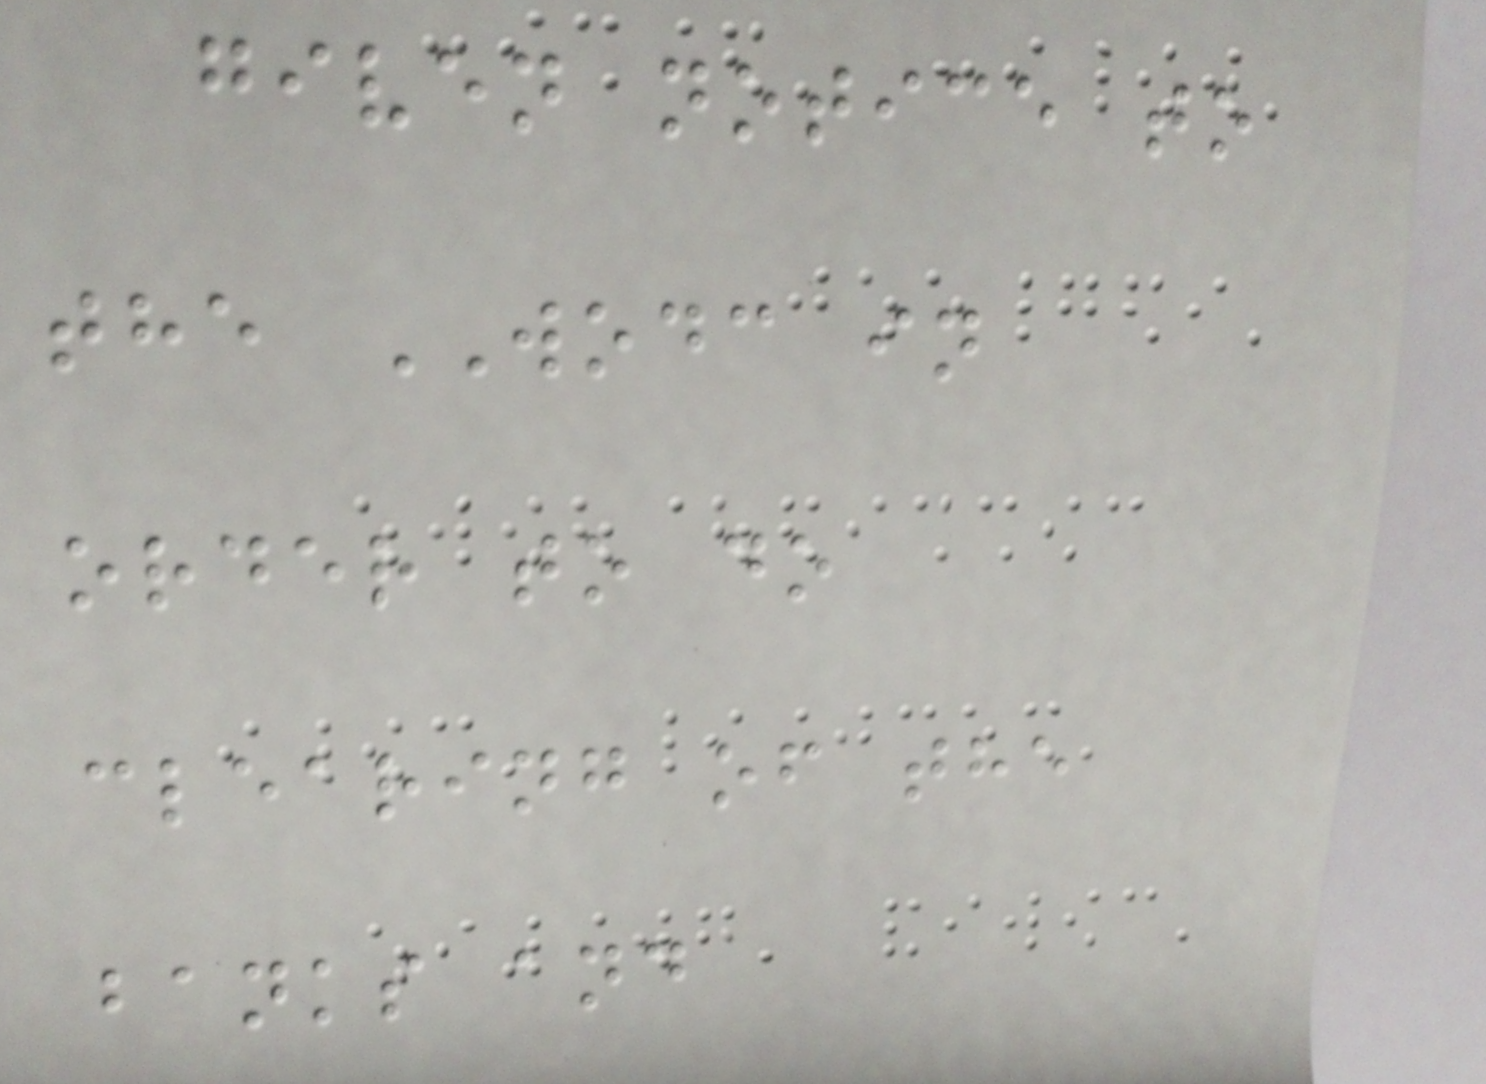given notice to
the WODC in
order to do
clearing of the
banks and
